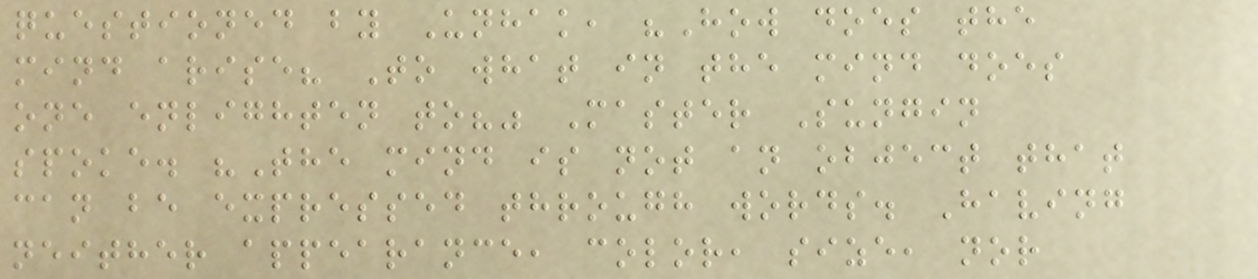questioned by Unhak, "How does the
mind arise? To what in the mind does
one enlighten to?" Master Sungin
spoke. "The mind is not an object that
can be expressed through words. Having
neither appearance, color, size, nor
